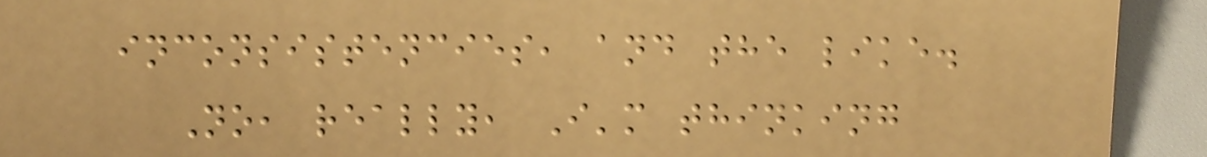inconsistencies, and the like.
No, really, I'm thinking
